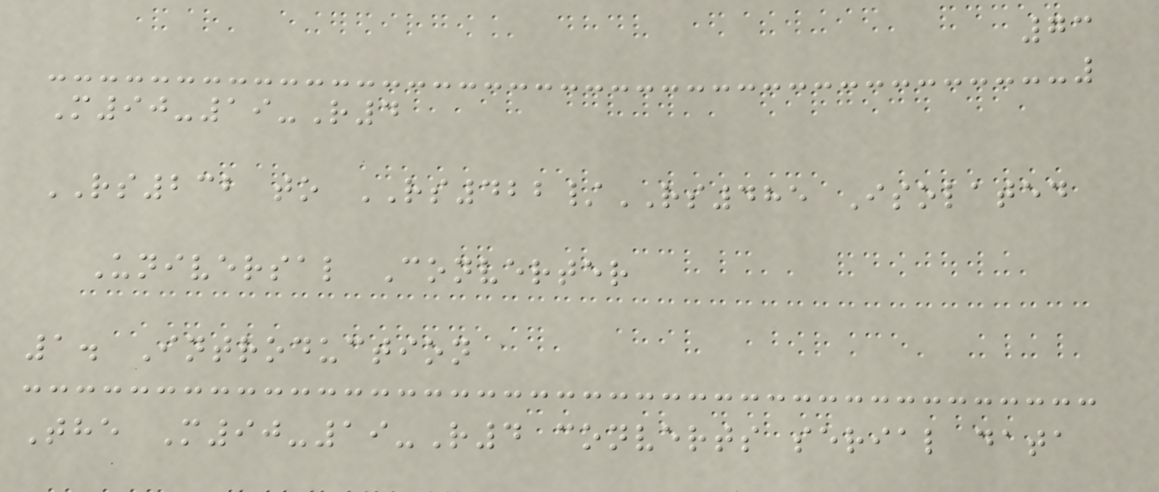73
M90-19-R4
RS232 to RS422/RS485 Isolated
Universal Converter
1. Introduction
The M90-19-R4 converts serial data
